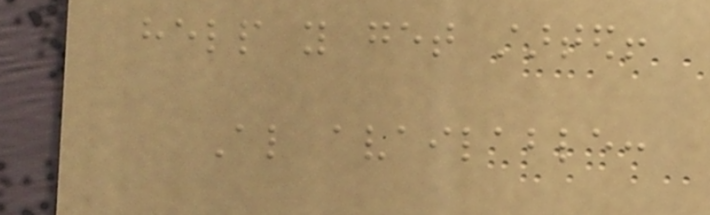help you get started!
Also available:
